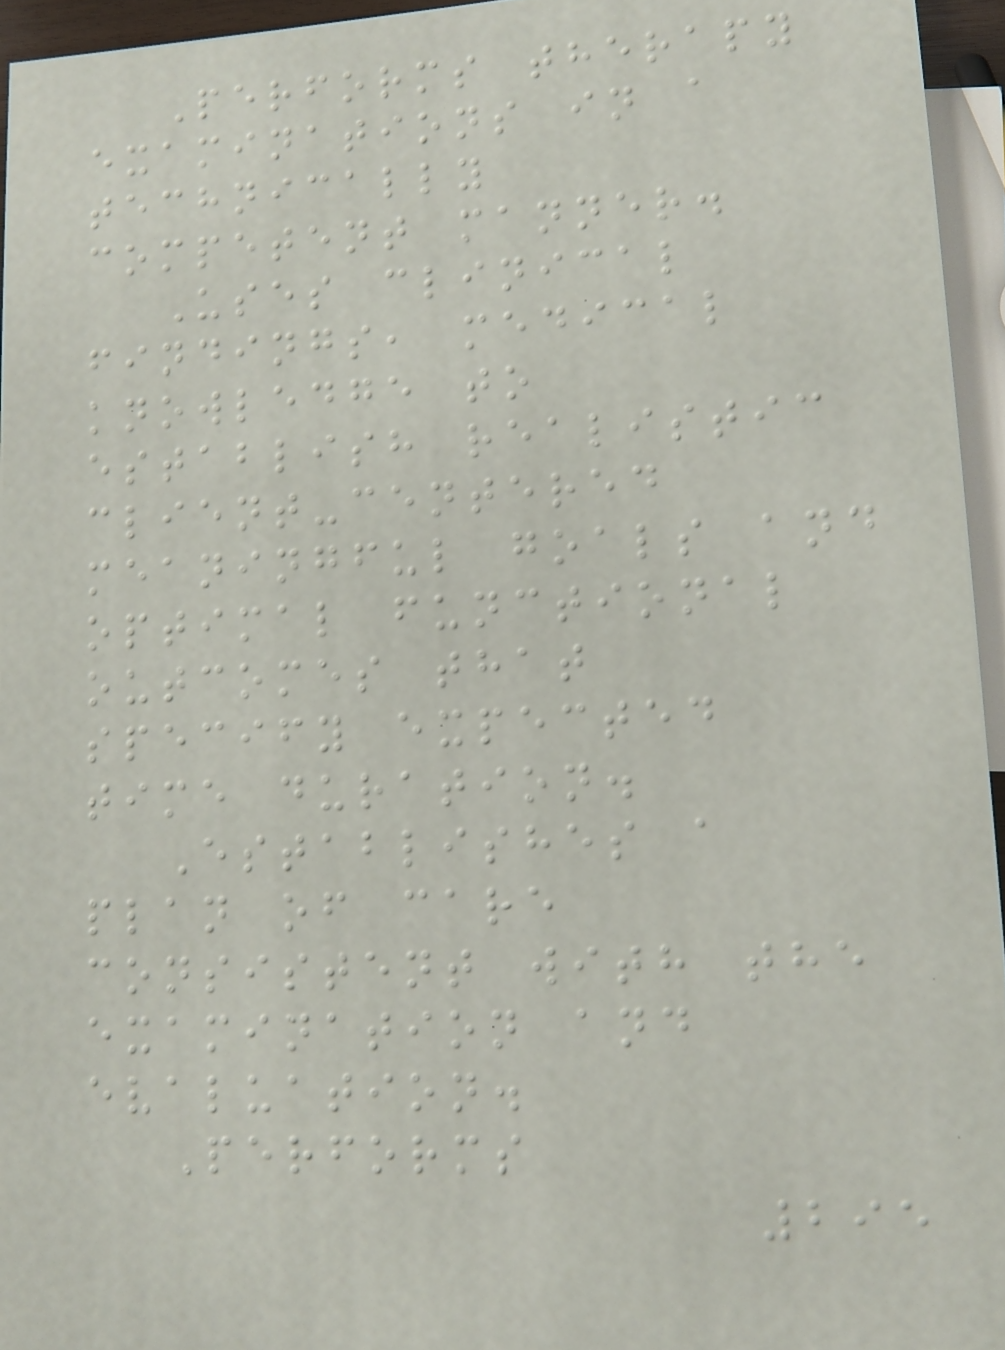Performs therapy
examinations in a
technically
competent manner.
Uses clinical
findings, medical
knowledge to
establish realistic
client-centered
meaningful goals and
optimal functional
outcomes that
specify expected
time duration.
Establishes a
plan of care
consistent with the
examination and
evaluation.
Performs
295
